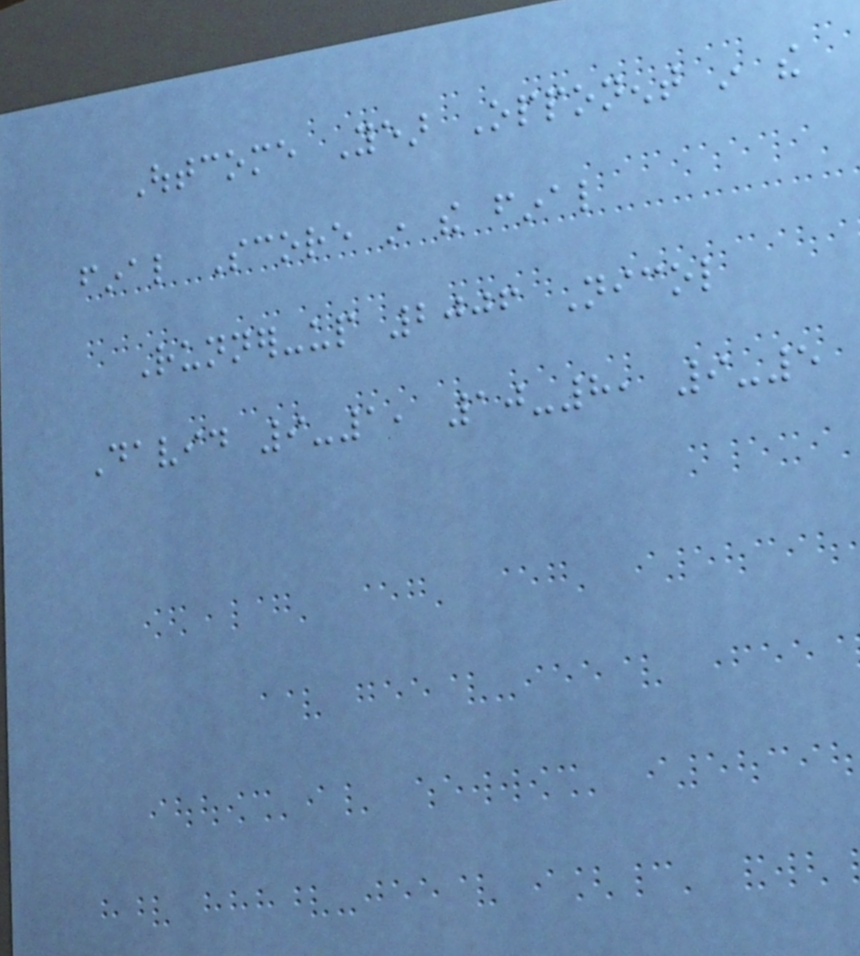Outcome Year Opponent in the
final Score in the final
Runner-up 2006 Nicol
David 9-1, 10-8, 9-5
